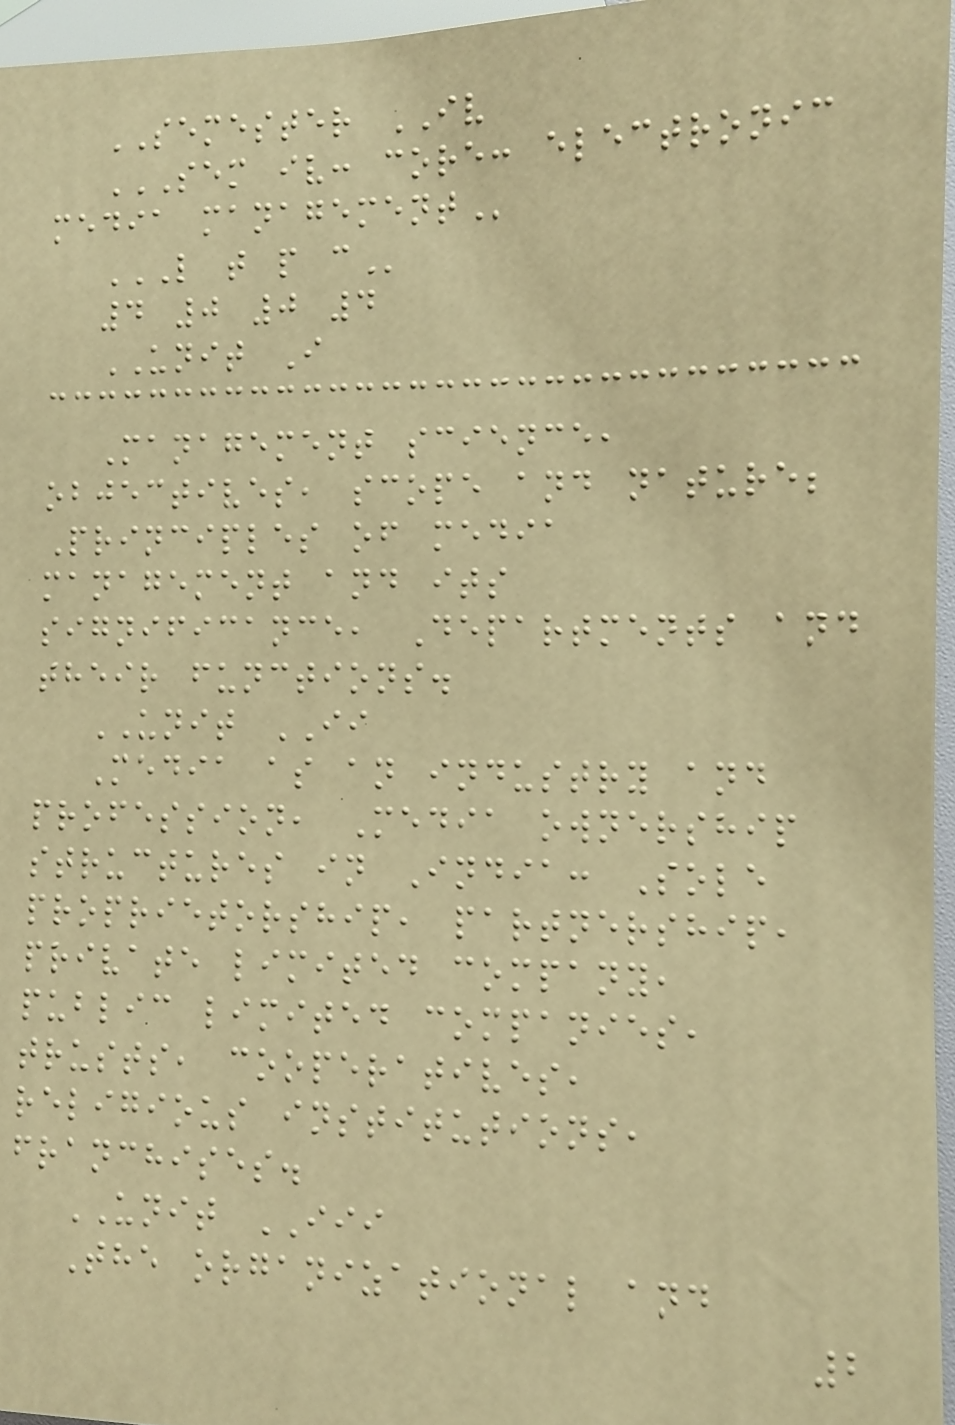SEMESTER IV
SEM IV: CORE: ELECTRONIC
MEDIA MANAGEMENT
L T P C
4 0 0 4
UNIT I
Management science,
objectives, scope and nature;
Principles of media
management and its
significance, Departments and
their functions.
UNIT II
Media as an industry and
profession, Media ownership
structures in India: Sole
proprietorship, partnership,
private limited company,
public limited companies,
trusts, cooperatives,
religious institutions,
franchises.
UNIT III
The organizational and
2
